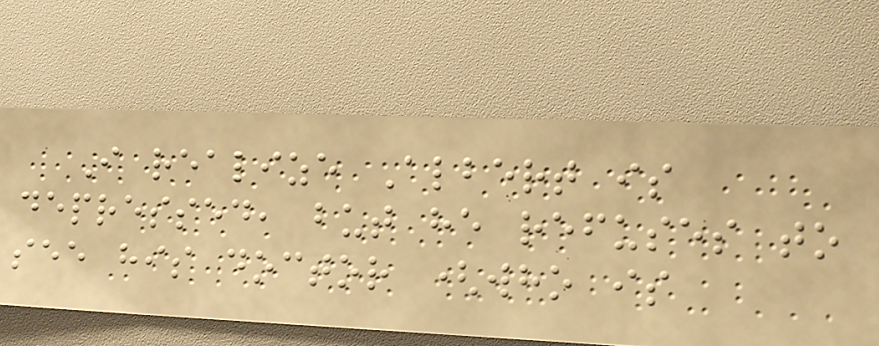I realize Albert is
depressed, but he refuses to
see his doctor (who is
